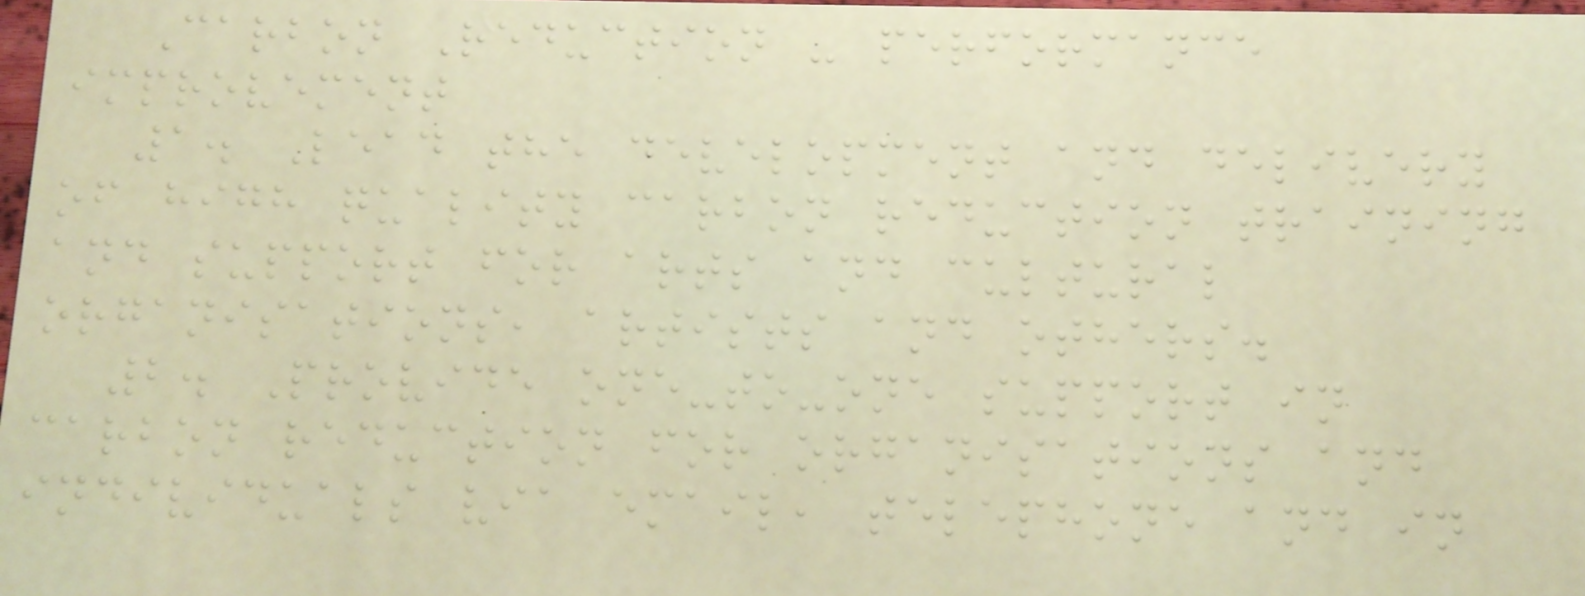Carbon Reduction - performance
improvement
1. Lead the development and delivery
of high quality carbon reduction training
and support for arts and cultural
organisations, artists and others.
2. Provide one-to-one support in
carbon reduction for organisations and
individuals via email, telephone and in
